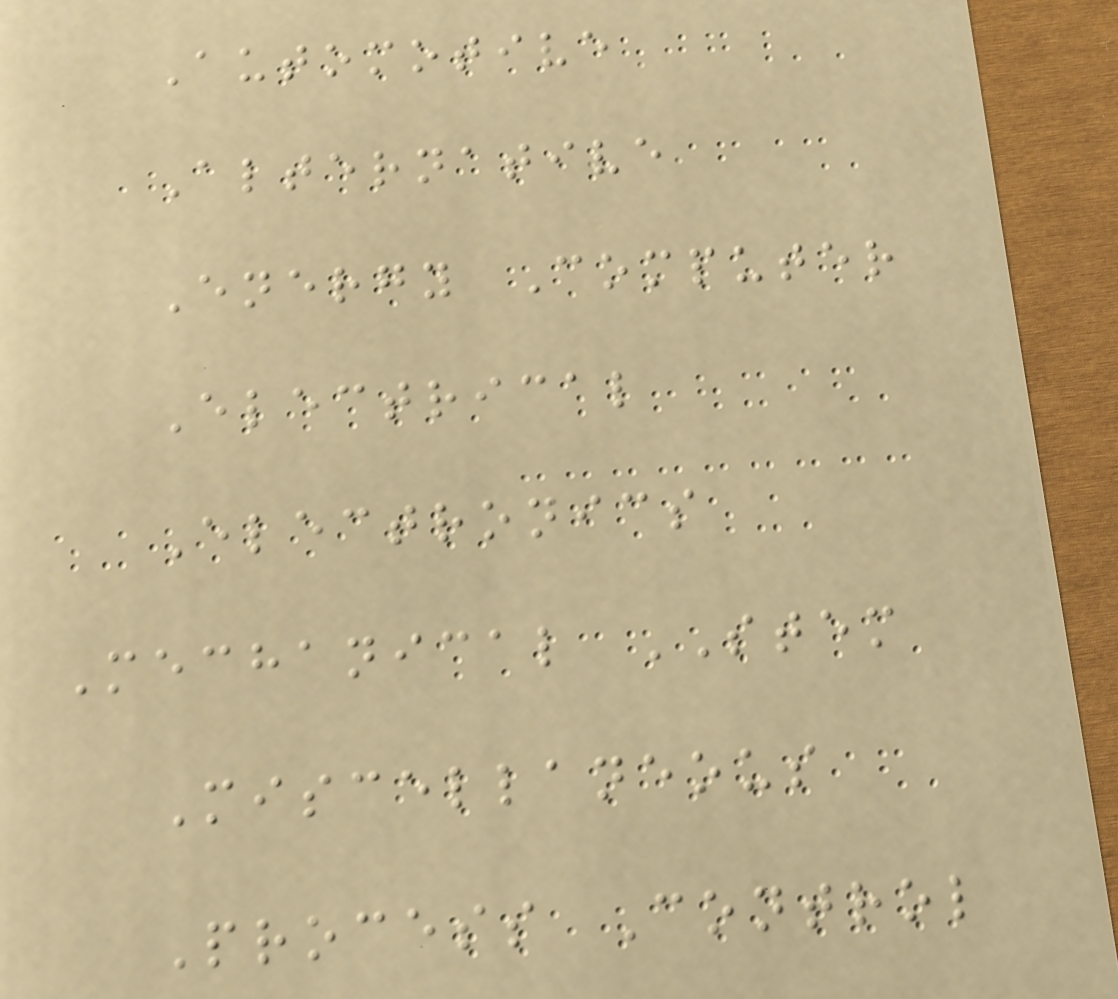Automotive
Alternative
Energy Computer
Electrical
Electronics
Mechanical STEM
Miscellaneous
Process Control
